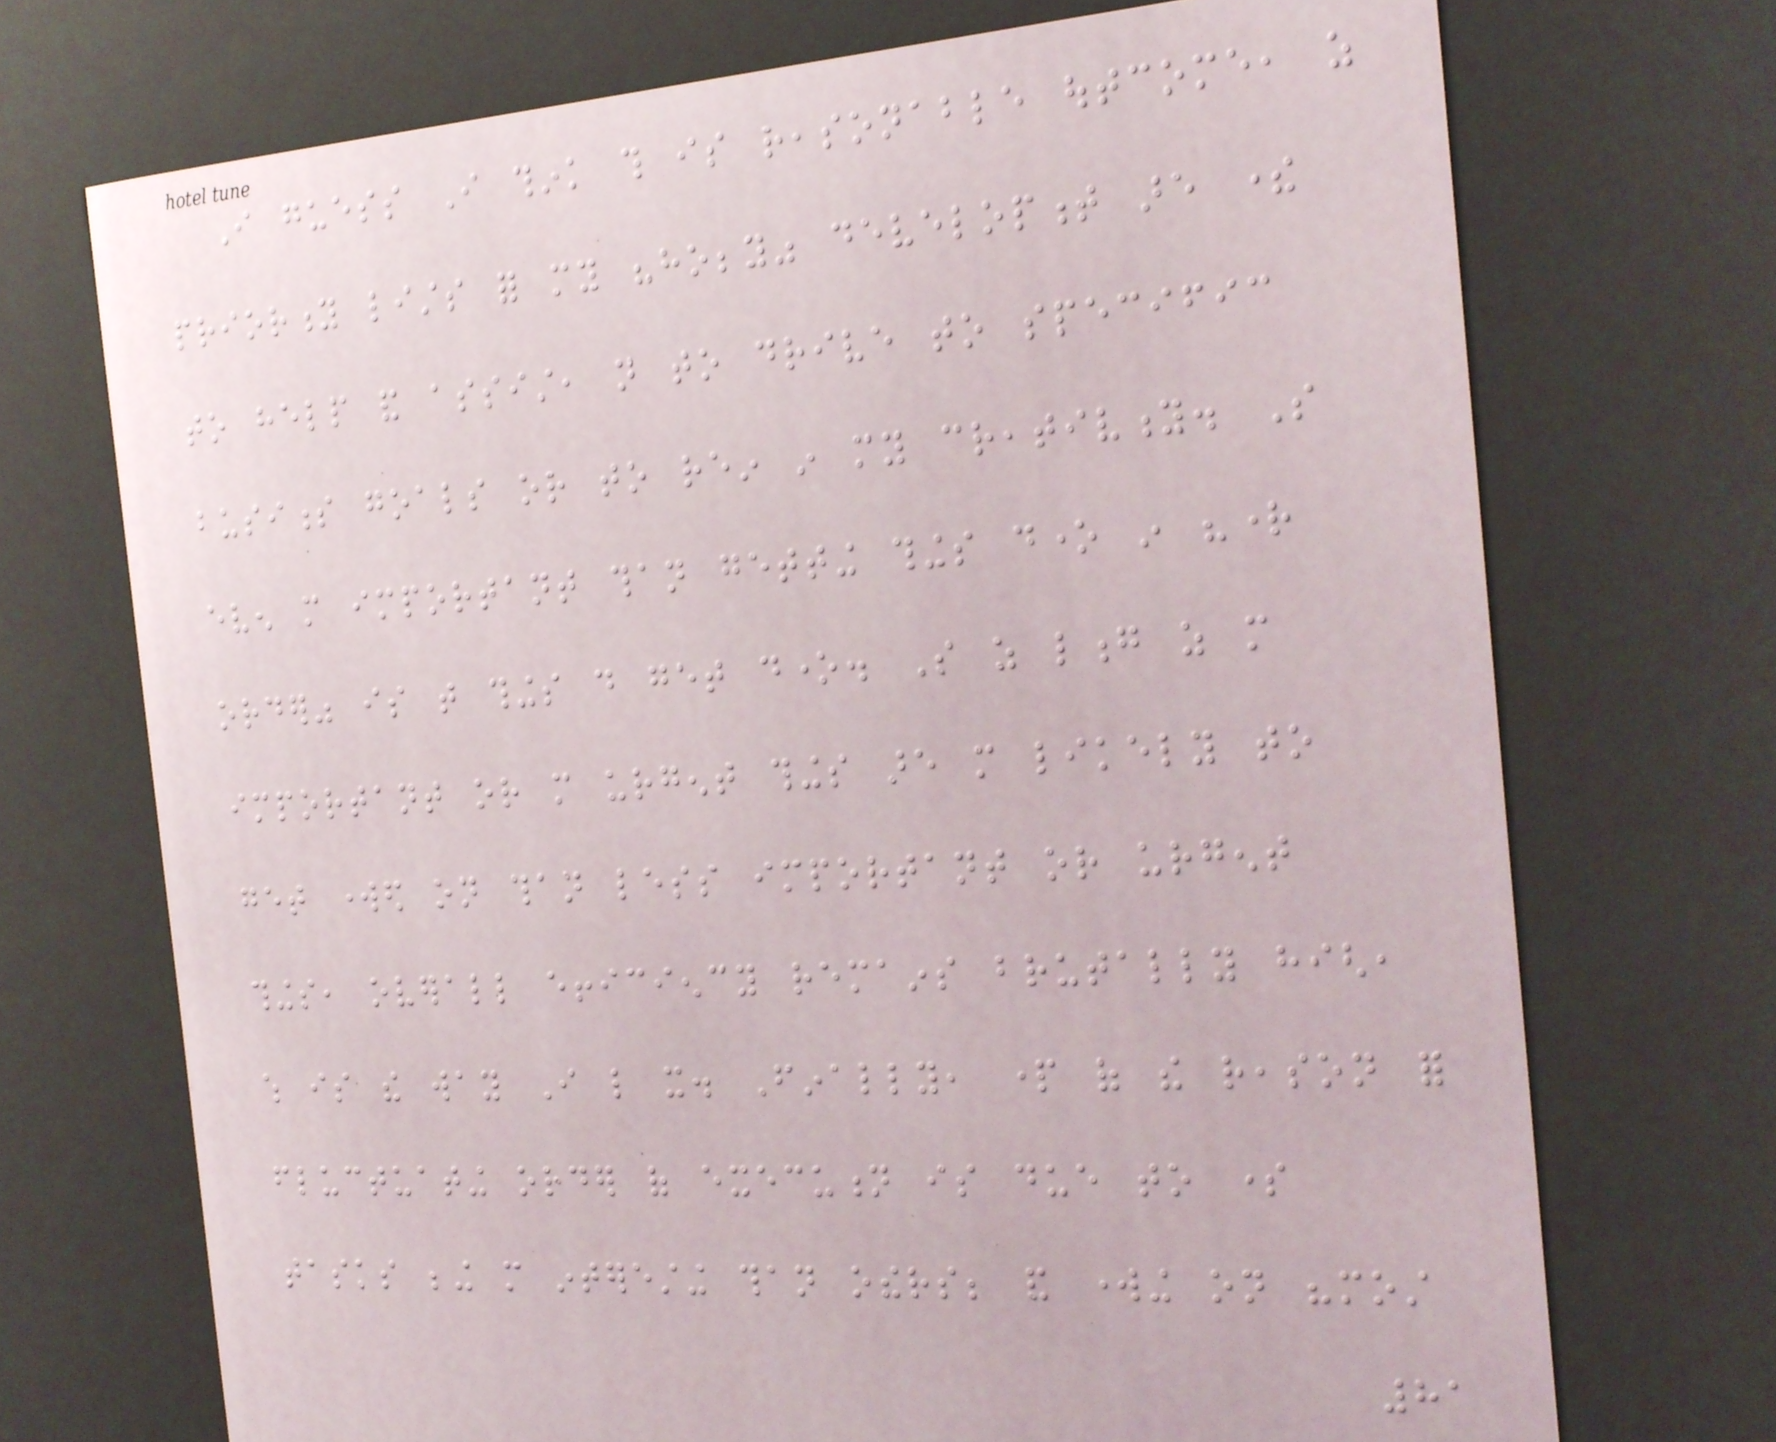I guess I think this is reasonable outcome, as
priority lists for my "hobby" development are there
to help and assist, not to drive to specific
business goals or to rein in my creativity. So
even more important than getting things done in "right
order" is that things do get done. So as long as more
important or more urgent things are more likely to
get worked on than less important or urgent
things, overall efficiency remains brutally high,
which is the way I like it. Finally, part of the reason for
fluctuating order of execution is due to some
tasks being more interesting than others; and working on "most
81
